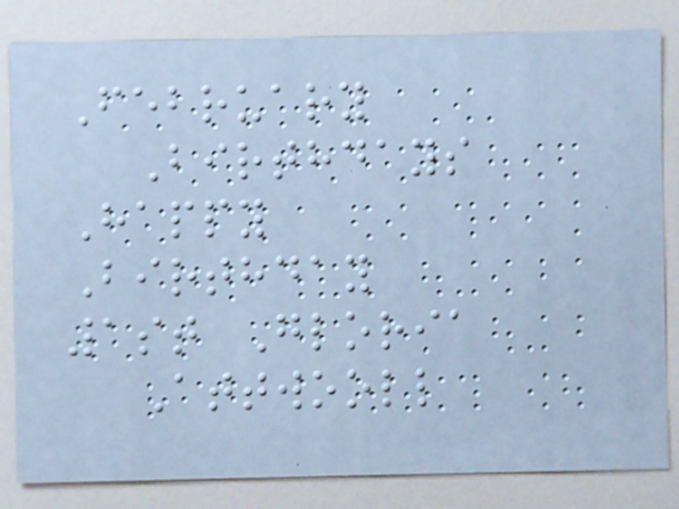February
Birthdays
Happy
Birthday
1st Gloria
Attwooll
